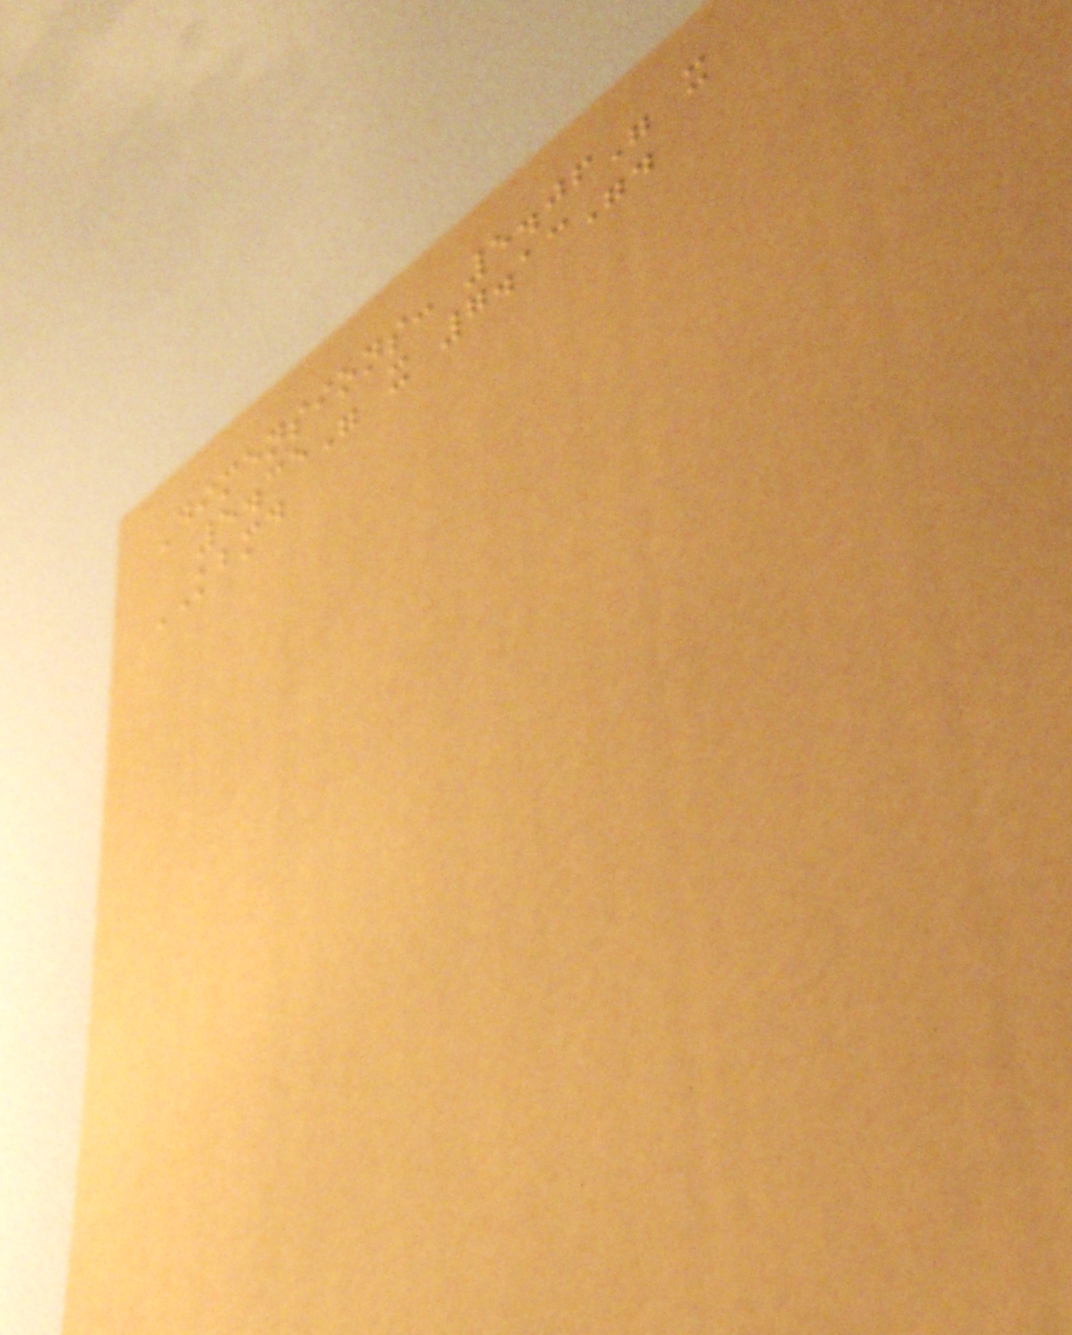Dimensions: 5.06" x
5.35" x 7.13".
KBMD
